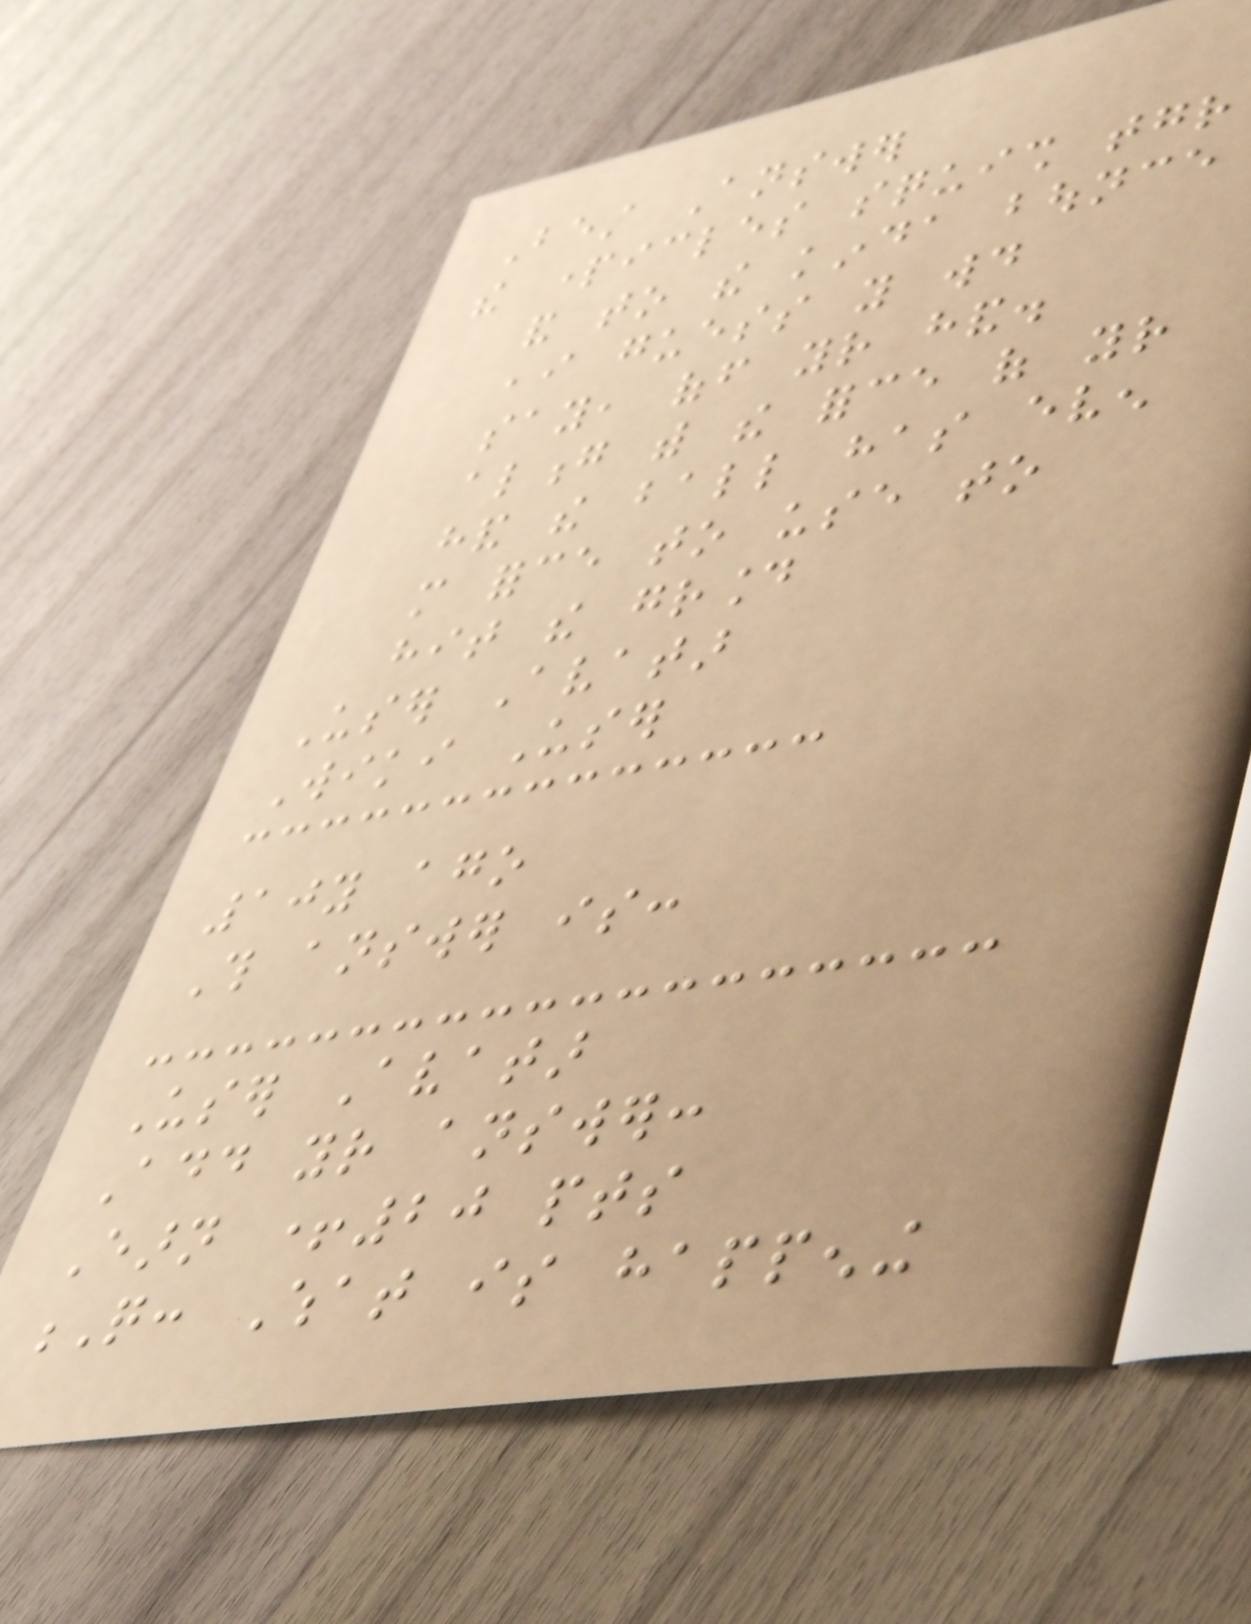Best Answer
the particles squish together
and to the kinda bounce
,i guess you would
say, off your hand.
along with the force of your
hand the ball has even
more force to use to
hit the ground
User Avatar
Wiki User
10y ago
This answer is:
User Avatar
Add your answer:
Earn +20 pts
Q: What is happening
